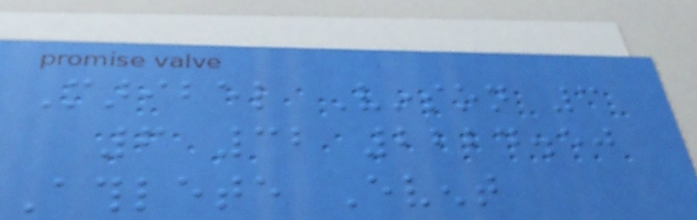Maribel Vinson 3
6 32 2224.50
Athlete Event
